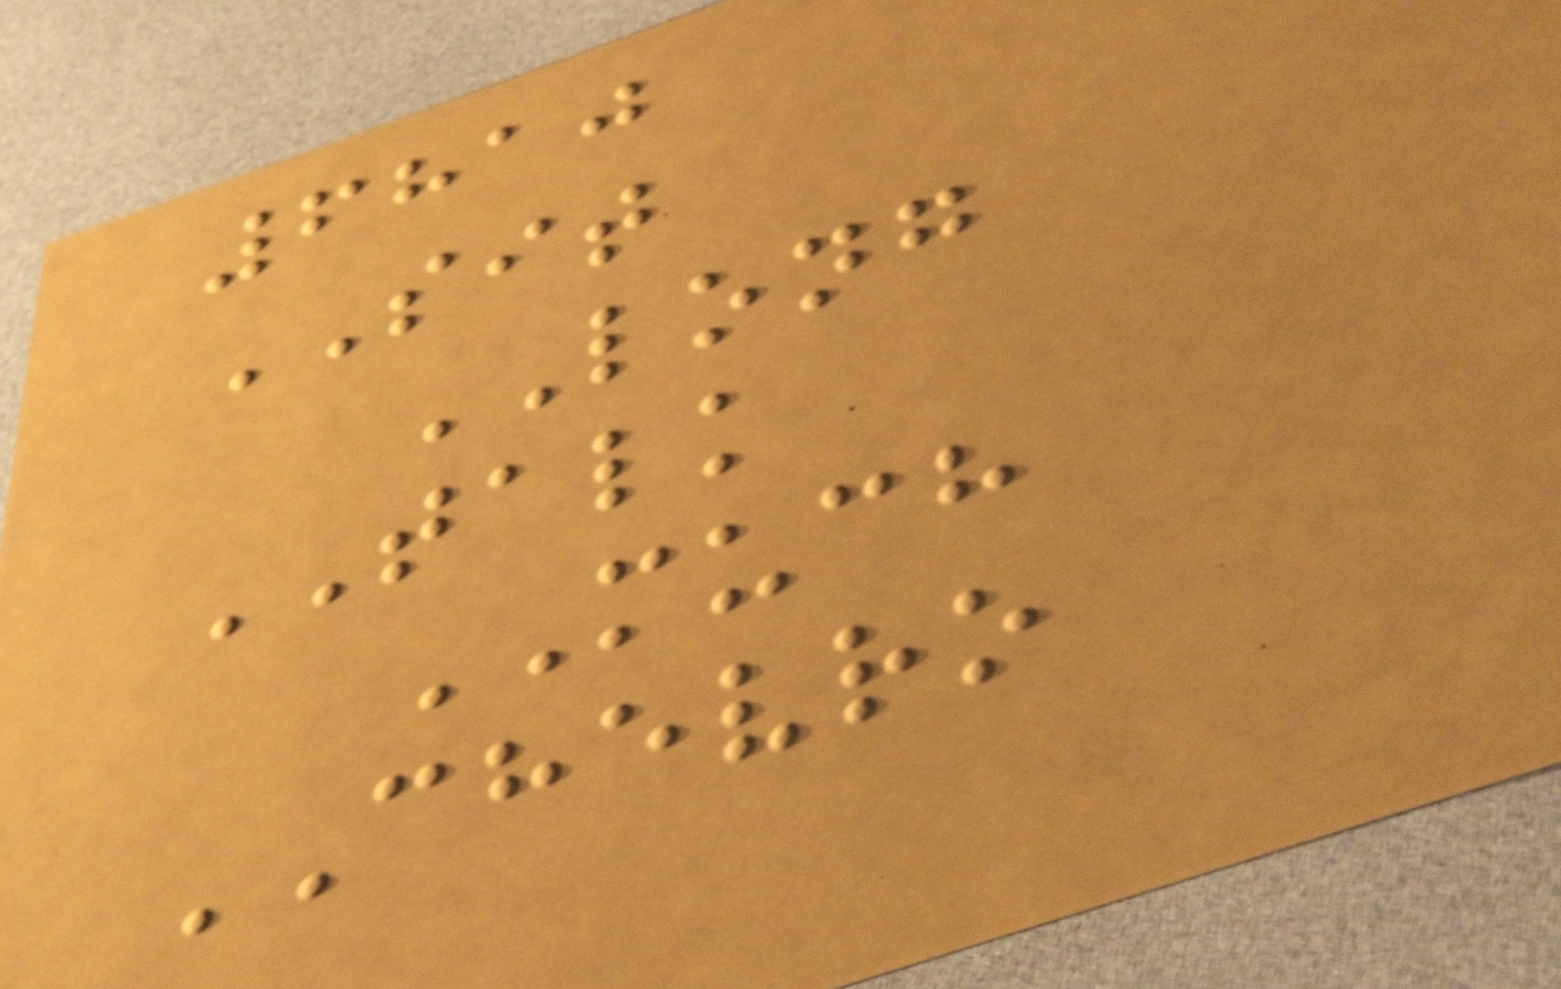6810
SIT
LONG
TALK
MUCH
CHEVRO
